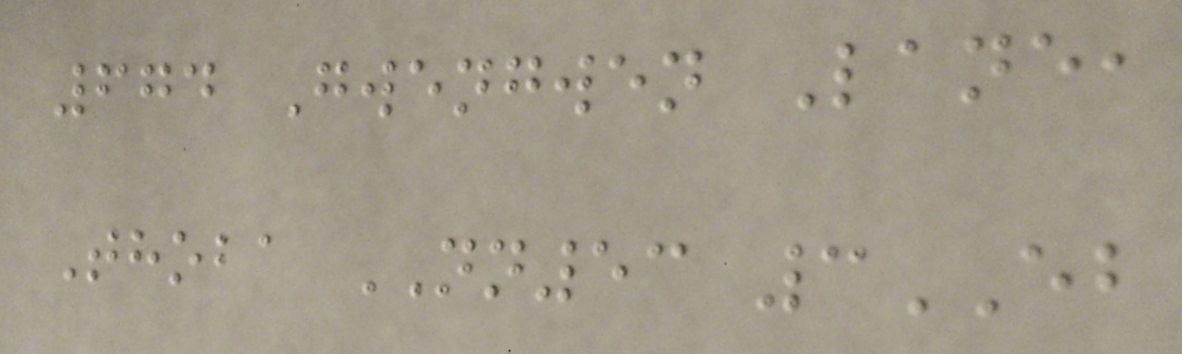674 Gwengwen Lane,
Thoba NN53 3EB
